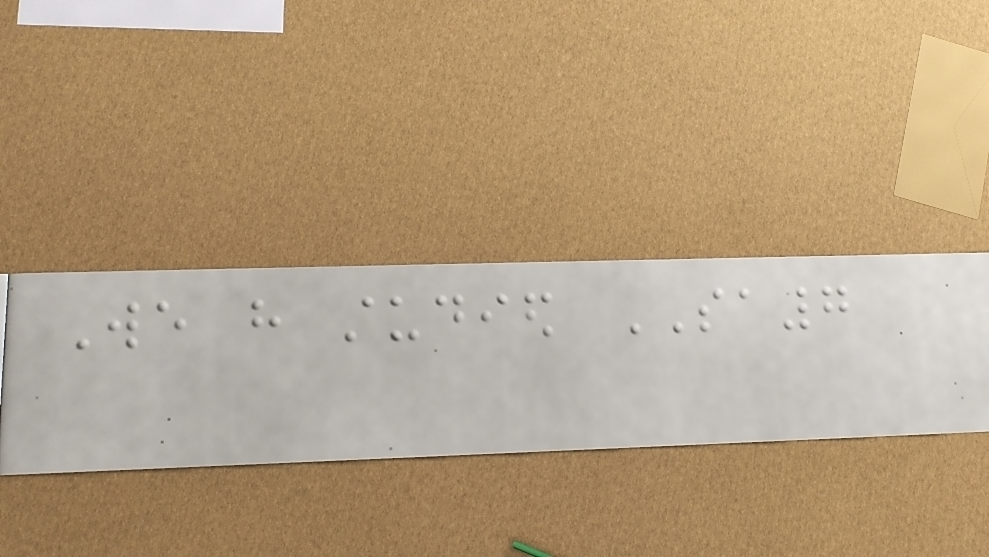We have studied SA7
